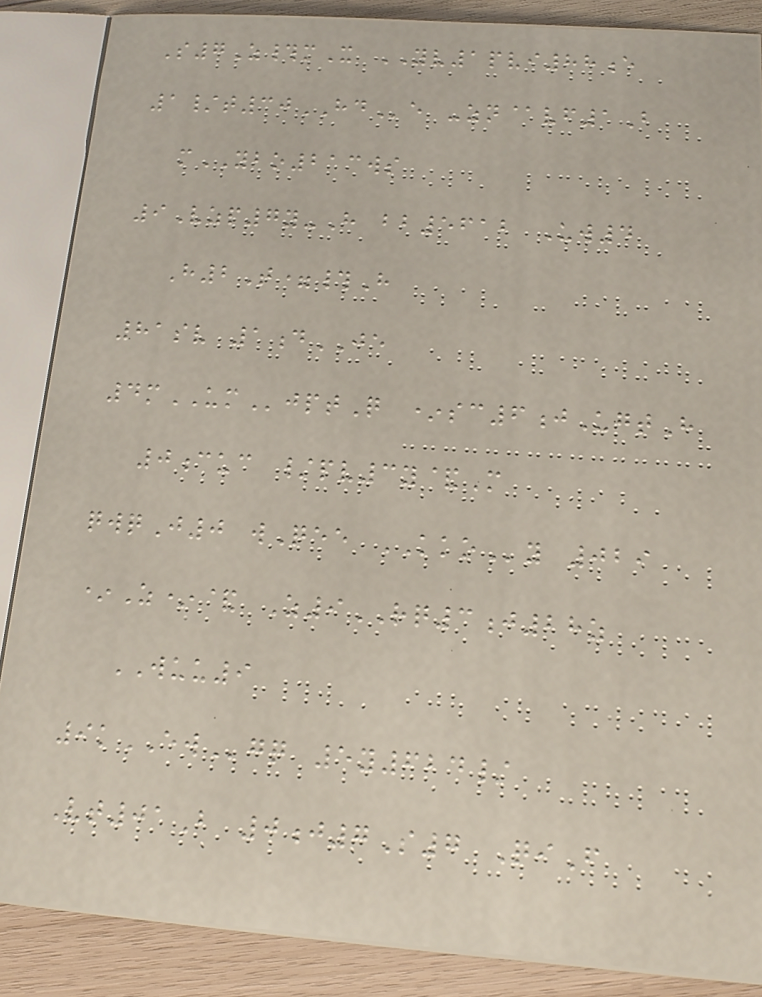S7Z#mX YV1pvi88e
1/t30HDe -zn@vf1B
mYBO213ws
9Vzp7y-H bb5612 Uw4
H2T=#H
81sv 1dJE
4mUMjptQ *sc6jUgtH
0cuc /pv3y&M
qwqJ0 wQee KKOy 029
*Z*& Z9RQ3j28z
WUU9
9kEWgq 5y624/
Vt01B 0j7S7 QiF
